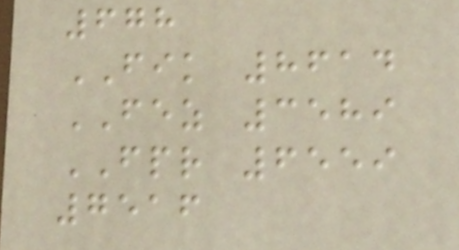678
FIK 8614
FEZ 3589
FPR 6559
7516
